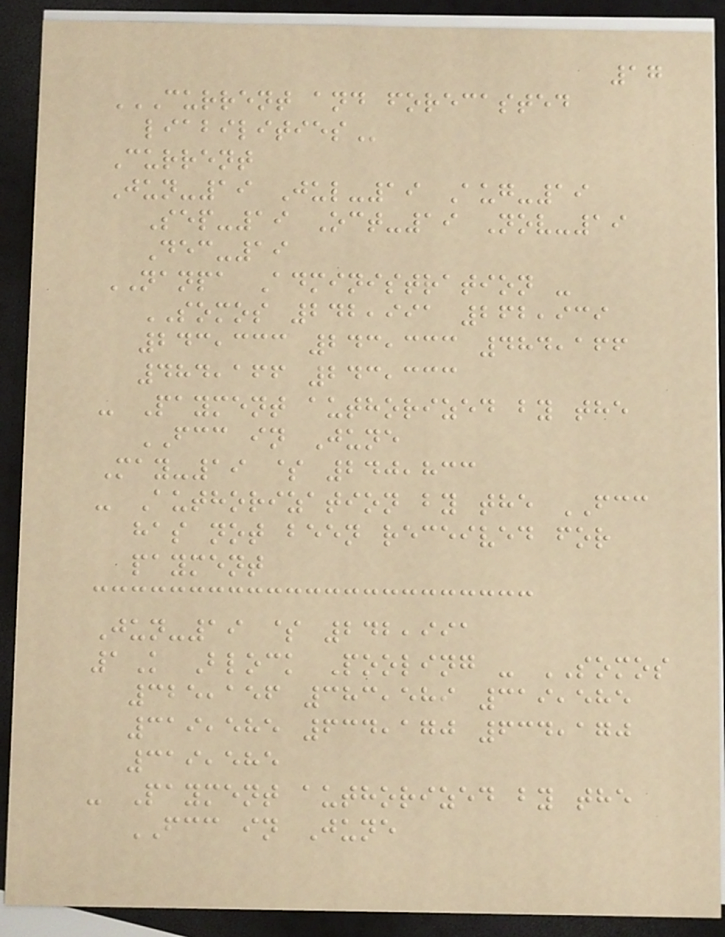17
CURRENT AND FORECASTED
LIABILITIES
Current
Jun-19 Jul-19 Aug-19
Sep-19 Oct-19 Nov-19
Dec-19
NANPA Administration -
SOMOS 242,991 262,939
243,333 243,333 484,166
484,166 243,333
- Payment authorized by the
FCC in June
May-19 $ 240,833
- Authorization by the FCC
has not been received for
payment
Jun-19 $ 242,991
1K Block Pooling - SOMOS
325,156 383,589 319,585
319,585 634,170 634,170
319,585
- Payment authorized by the
FCC in June
